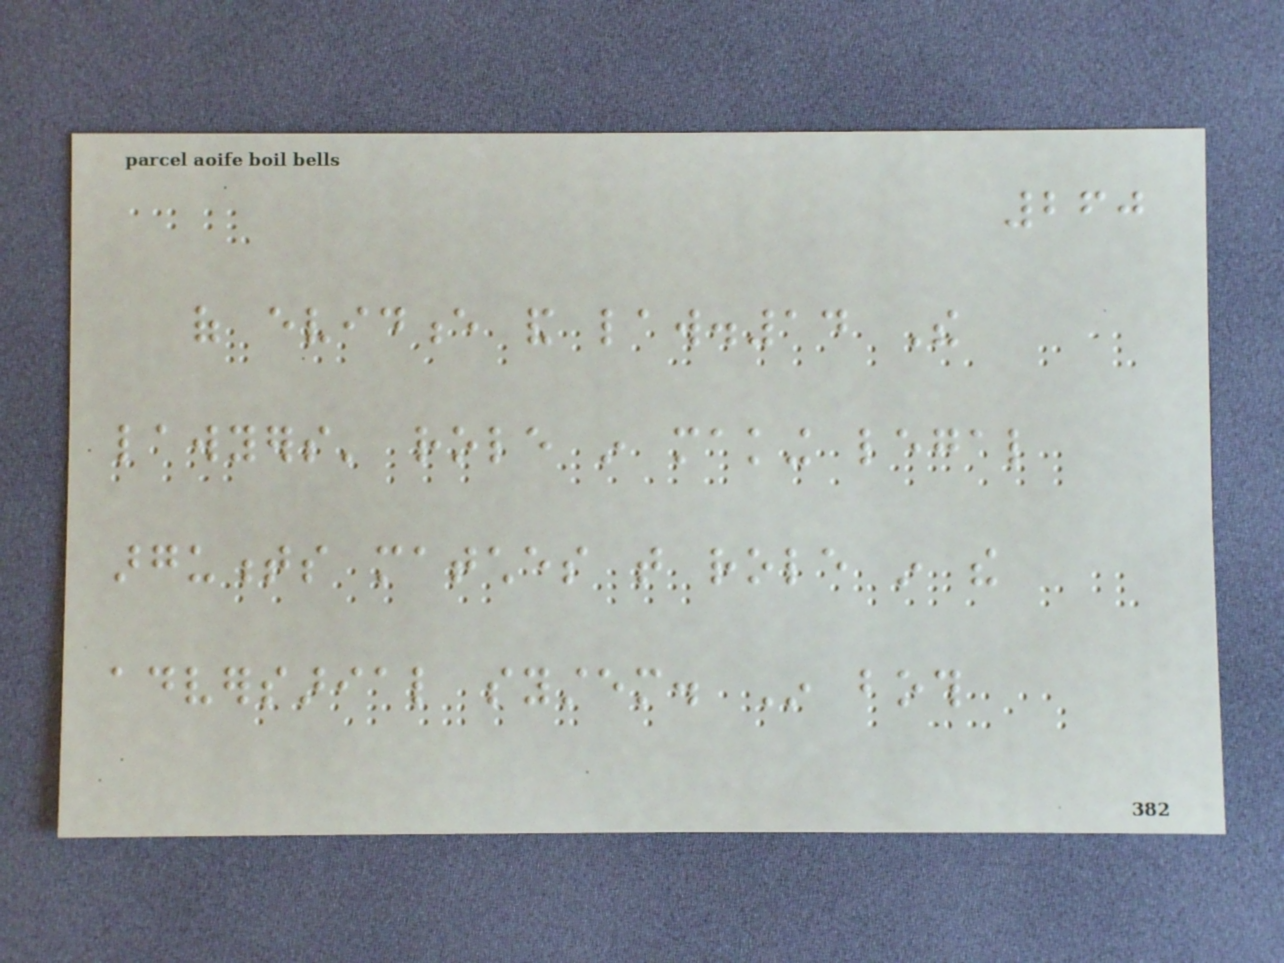260
of evidence and law.14 The
lawyers' role in making legal
arguments matches that role in the
adversarial system. In both
